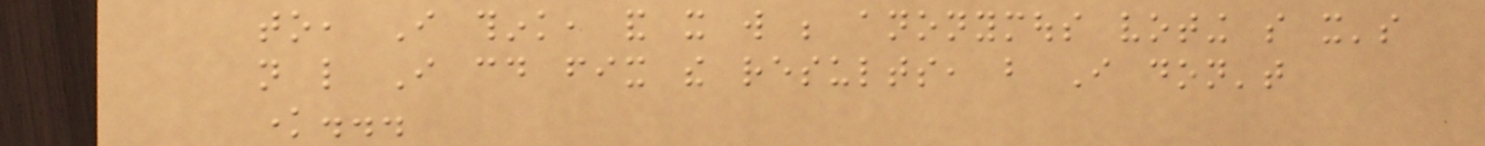to, I think, and it will be anonymous voting so it's
not like I could fix the results, but I don't
know...
